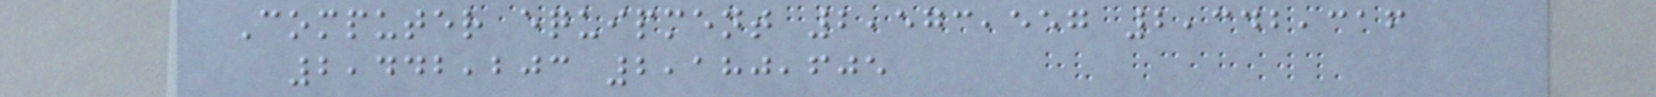Computer equipment 2,573,557 2,342,316
2,442,203 2,180,605
